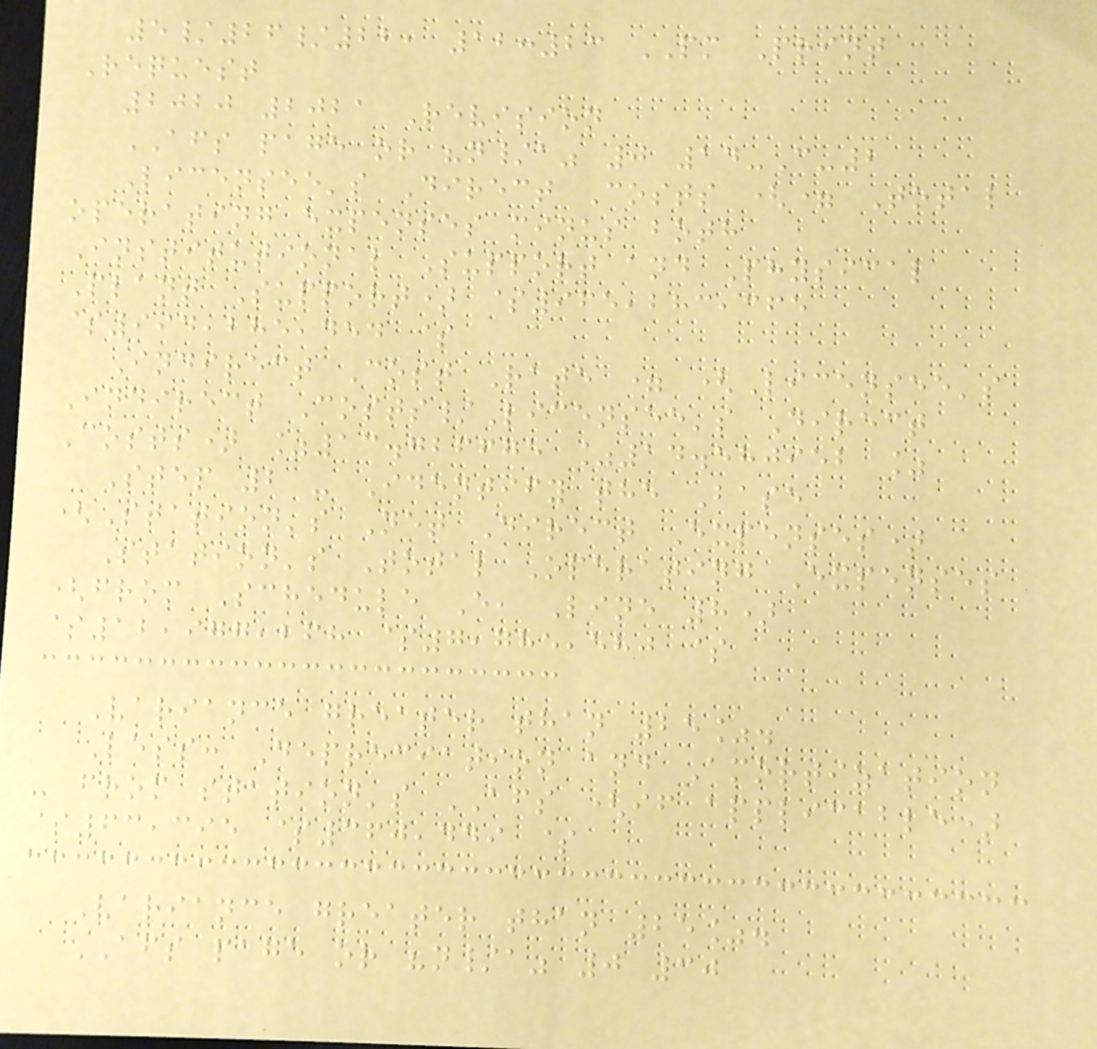5/26/22, 12:23 PM Print
Request
2020 2021 Revision
AFS page or "n/a" 0 14-C-2
Licensee's Direct Costs (= Total
operating expenses minus both
Institutional Support and Physical
Plant Support) $965,283,365
$994,285,454 $
Indirect Cost Rate = (Licensee's
Indirect Costs/Licensee's Direct
Costs) %13.726675 %14.580952 %
Step 2 - Identify the Base
(Station's Net Direct Expenses)
Station's Total Operating Expenses
(from Schedule E, Line 8)
$12,977,268 $7,785,580 $
Variance greater than 25%.
Less: Depreciation and Amortization
- from station's AFS (if applicable)
$63,395 $360,449 $
Variance greater than 25%.
AFS page or "n/a" 0 30
